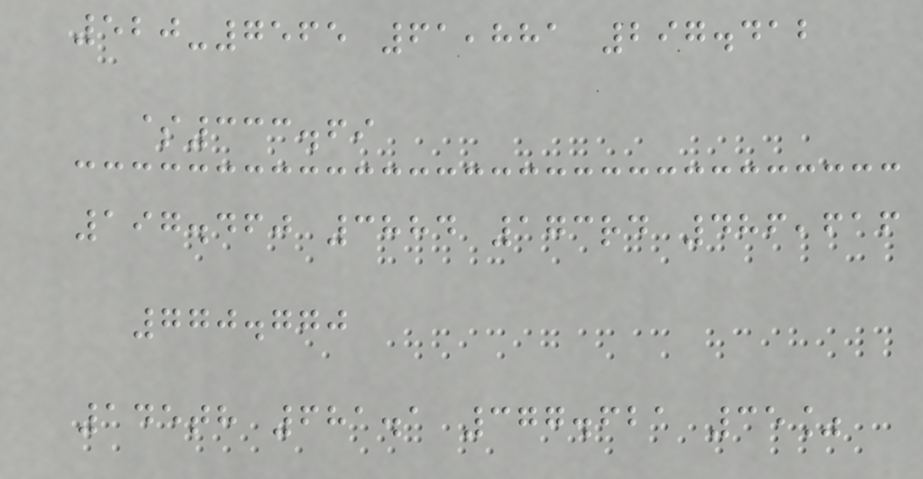520-7565 61,881 297.412
$333.69
197.460 3884 173rd 486,616
770.770
145th 681.1 377.621 35%
